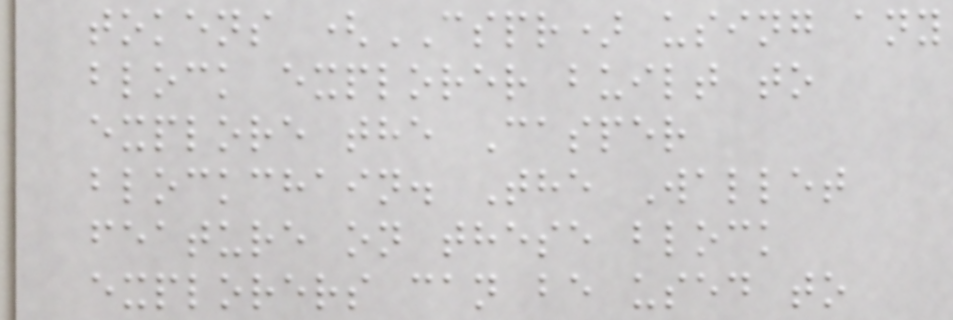tokens (CSPR) using any
block explorer built to
explore the Casper
blockchain. The Wallet
feature on these block
explorers can be used to
